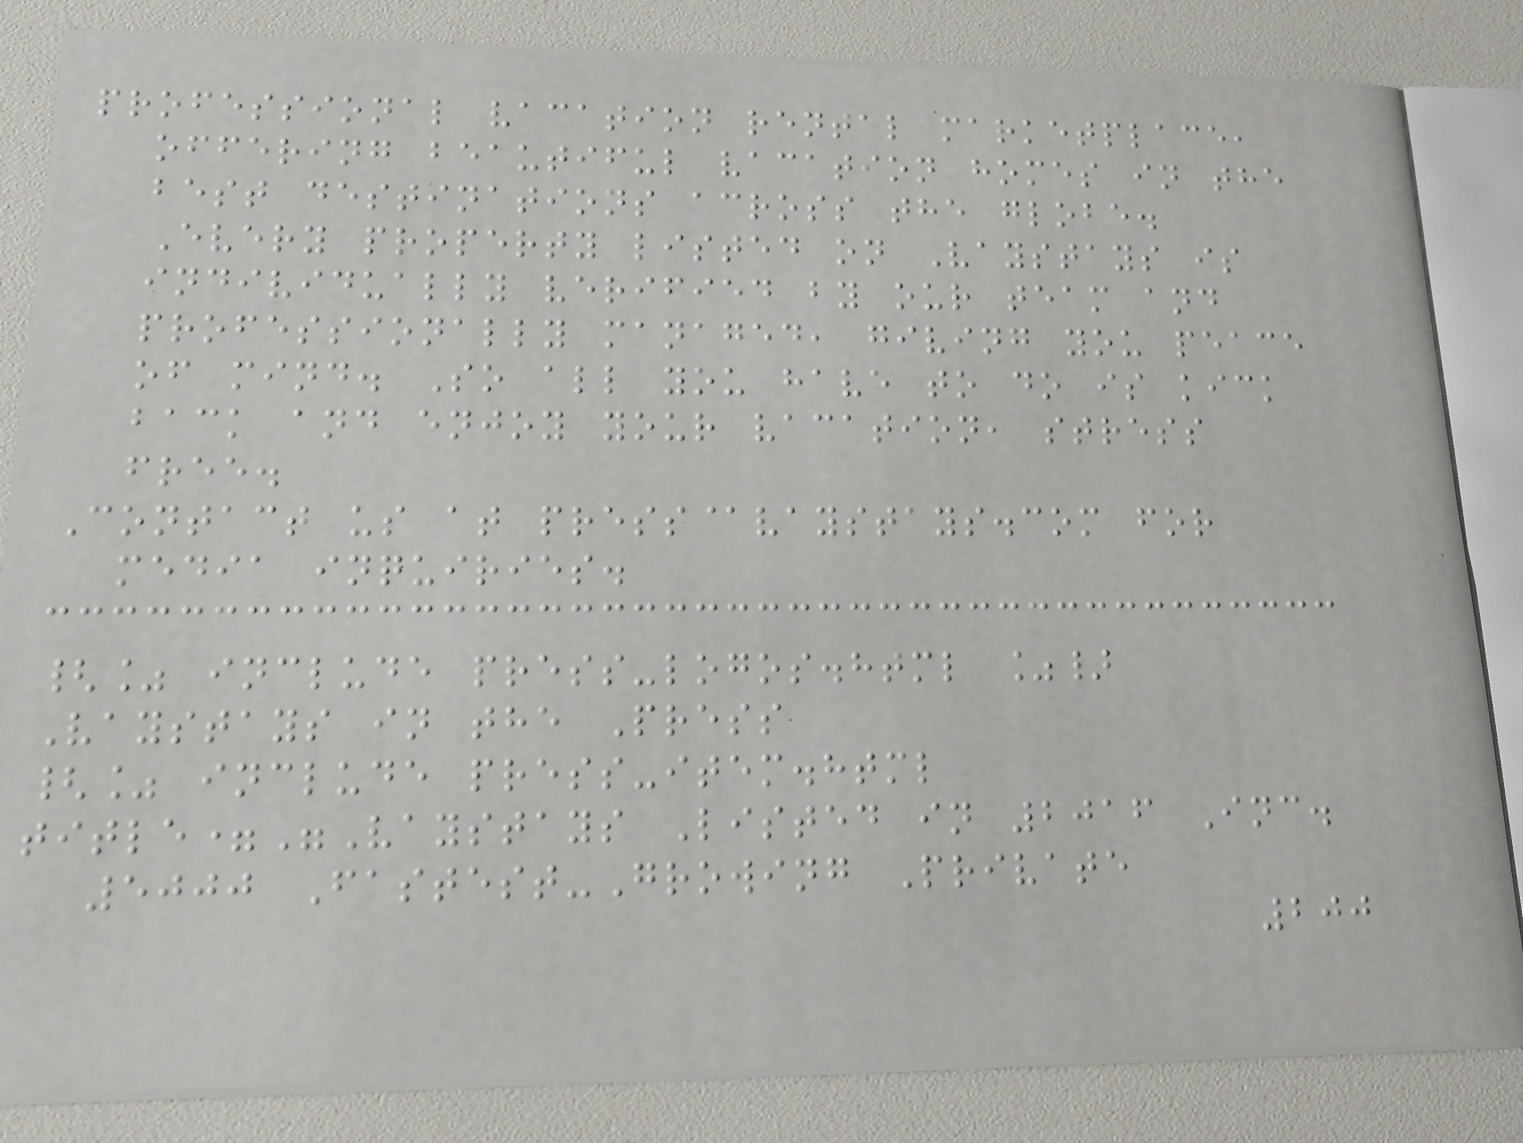professional vacation rental marketplace,
offering beautiful vacation homes in the
best destinations across the globe.
Every property listed on Vaystays is
individually verified by our team and
professionally managed, giving you peace
of mind. So all you have to do is kick
back and enjoy your vacation, stress
free.
Contact us at press@vaystays.com for
media inquiries.
{% include press-logos.html %}
Vaystays in the Press
{% include press-item.html
title="Vaystays Listed in 2016 Inc.
5000 Fastest-Growing Private
200
